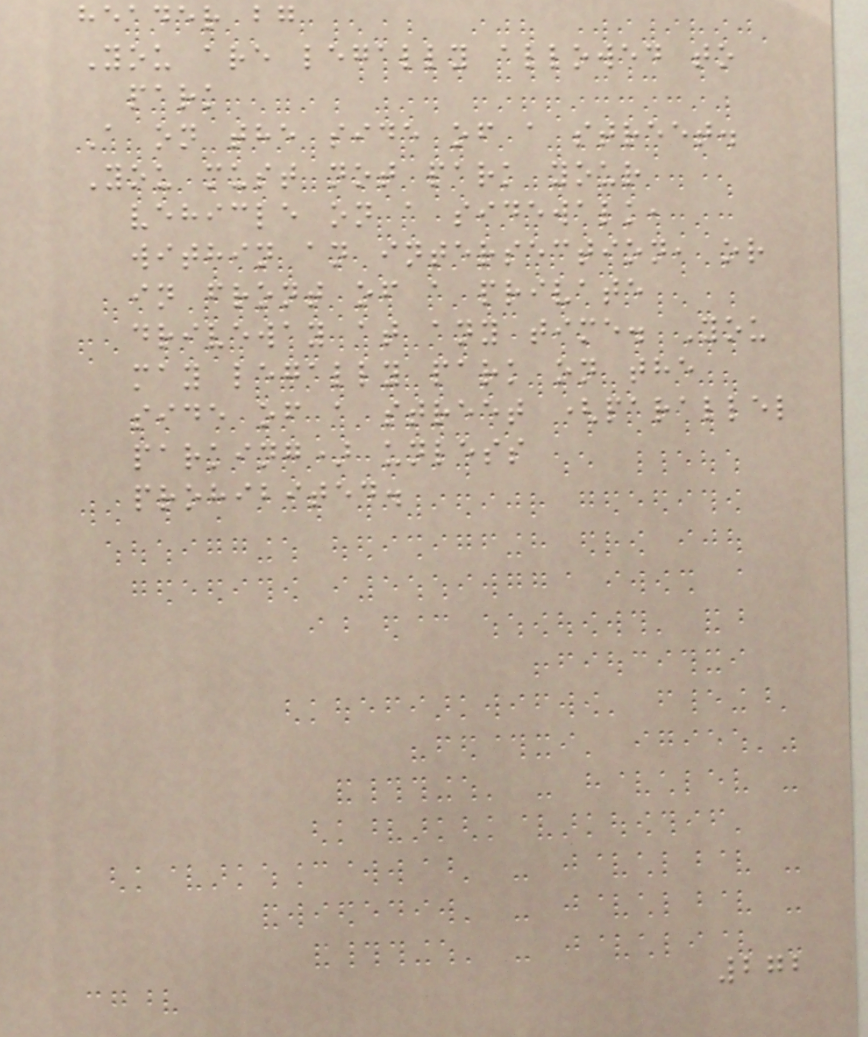header bg
You are legally allowed to
park
A on the side of a street.
You must not park your
vehicle on a sidewalk,
within an intersection, or
in front of a private
driveway at any time. You
may legally park on the
side of a street (parallel
parking) unless
prohibited.
272
